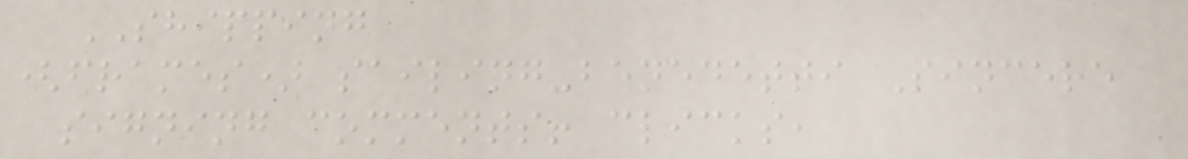SHIPPING
(frames) sailing-benedetti Sincere
signing comments! clicks,
